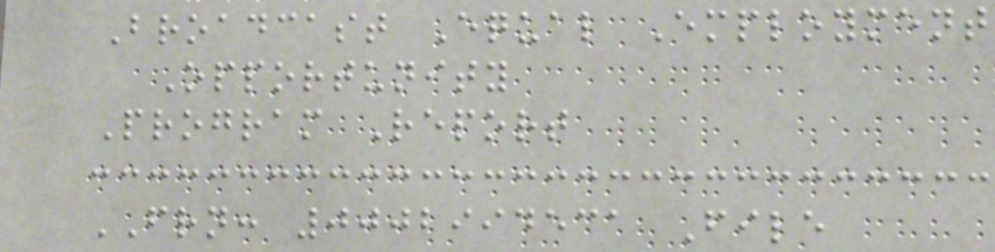Broadcast Equal Employment
Opportunity
Program Report
FRN: 0002994531 File
